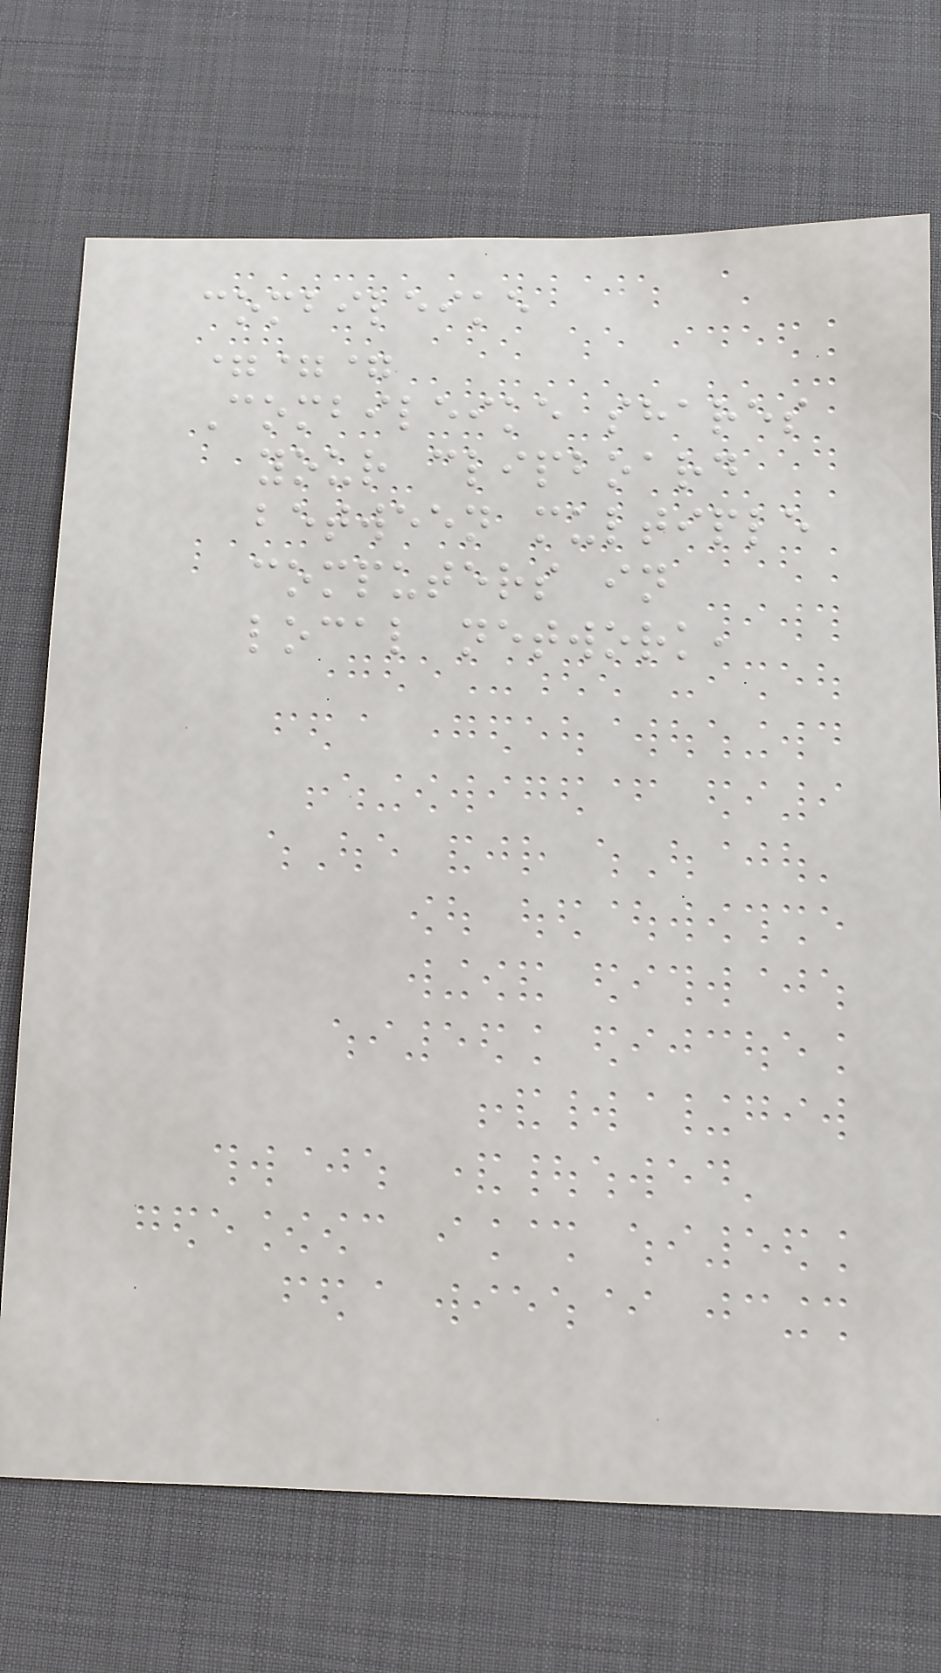combileike
===
Combileike shares
your clipboard
between multiple
computers in
local network,
